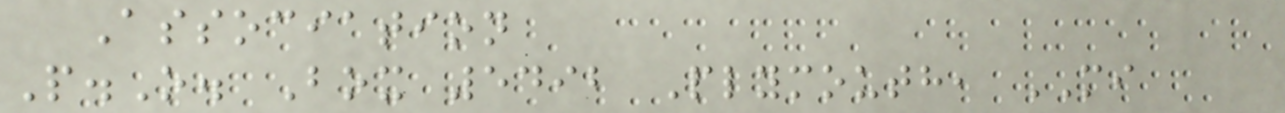Association
P.O. Box 5492 Plymouth, MI
